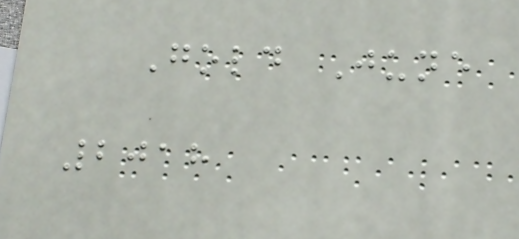Gold June
2018
